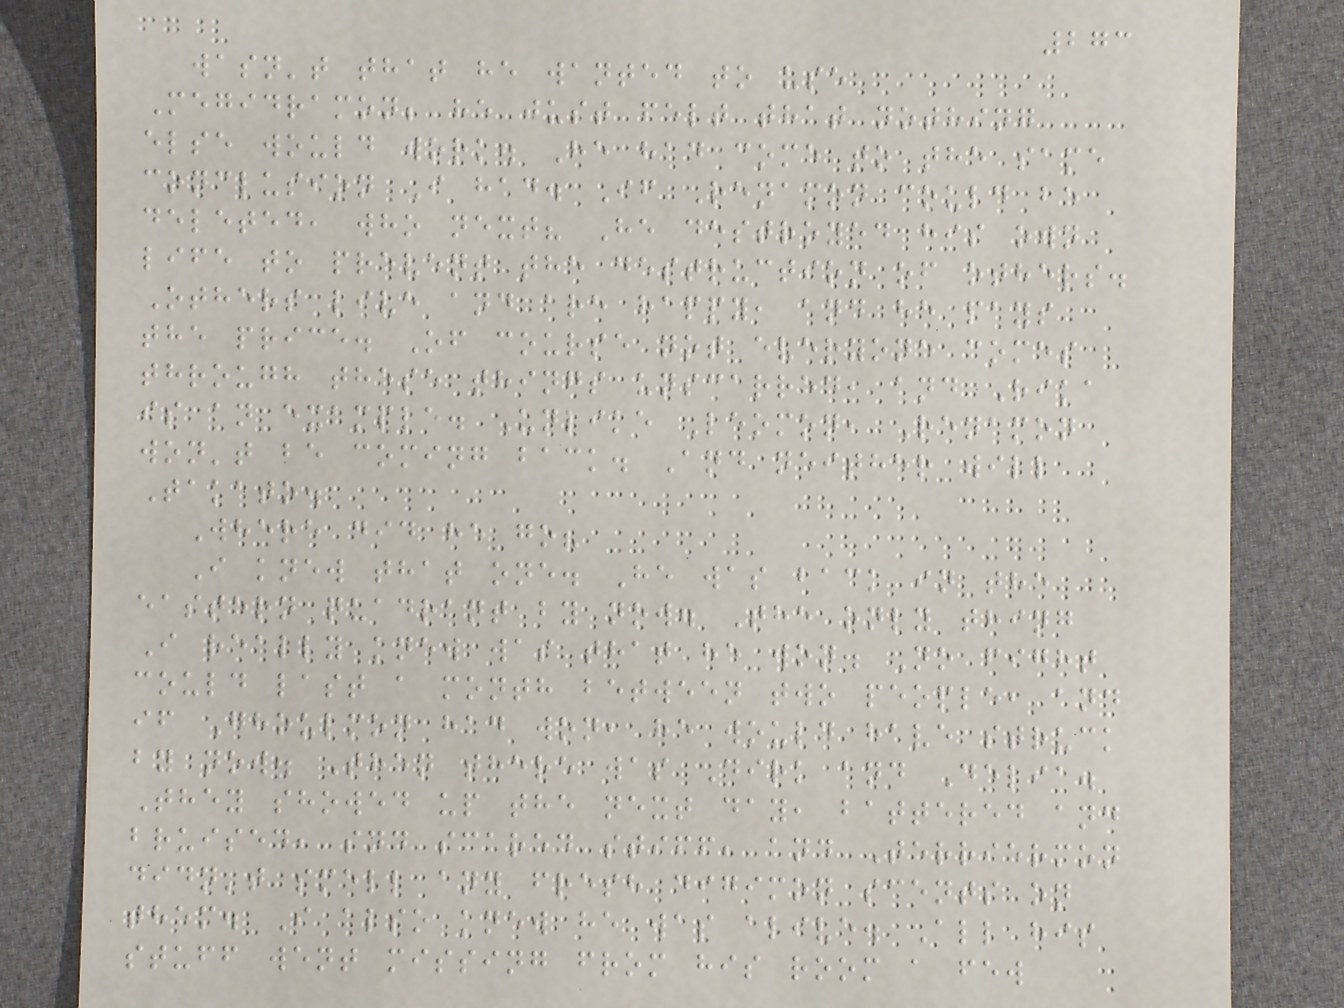273
wasn't that he wanted to use
Megidramon; he just felt that nothing
else would work. He had come to the same
conclusion I had. If Renamon could be
deleted, who next? He destroyed his own
life to prevent the destruction of others.
Others live and are happy, and he pays
the price. Of course not everyone comes
through these things unscarred, and Rika
is an example. Unlike Leomon, Renamon
won't be coming back. And neither will
Takato.
Where did he go?
I knew that one. He was back in the
eastern quadrant by now. The only thing
I really knew was that he won. No fight
could last a month between two people, and
if Ghoulmon had won, he would have struck
by now. Then there was Dirk and Delia.
They showed up the next day, battered and
bruised, snd scared stiff, and Terriermon
didn't smell any fresh digimon scents on
them. I also knew he was alive. All his
stuff went missing from his room a few
